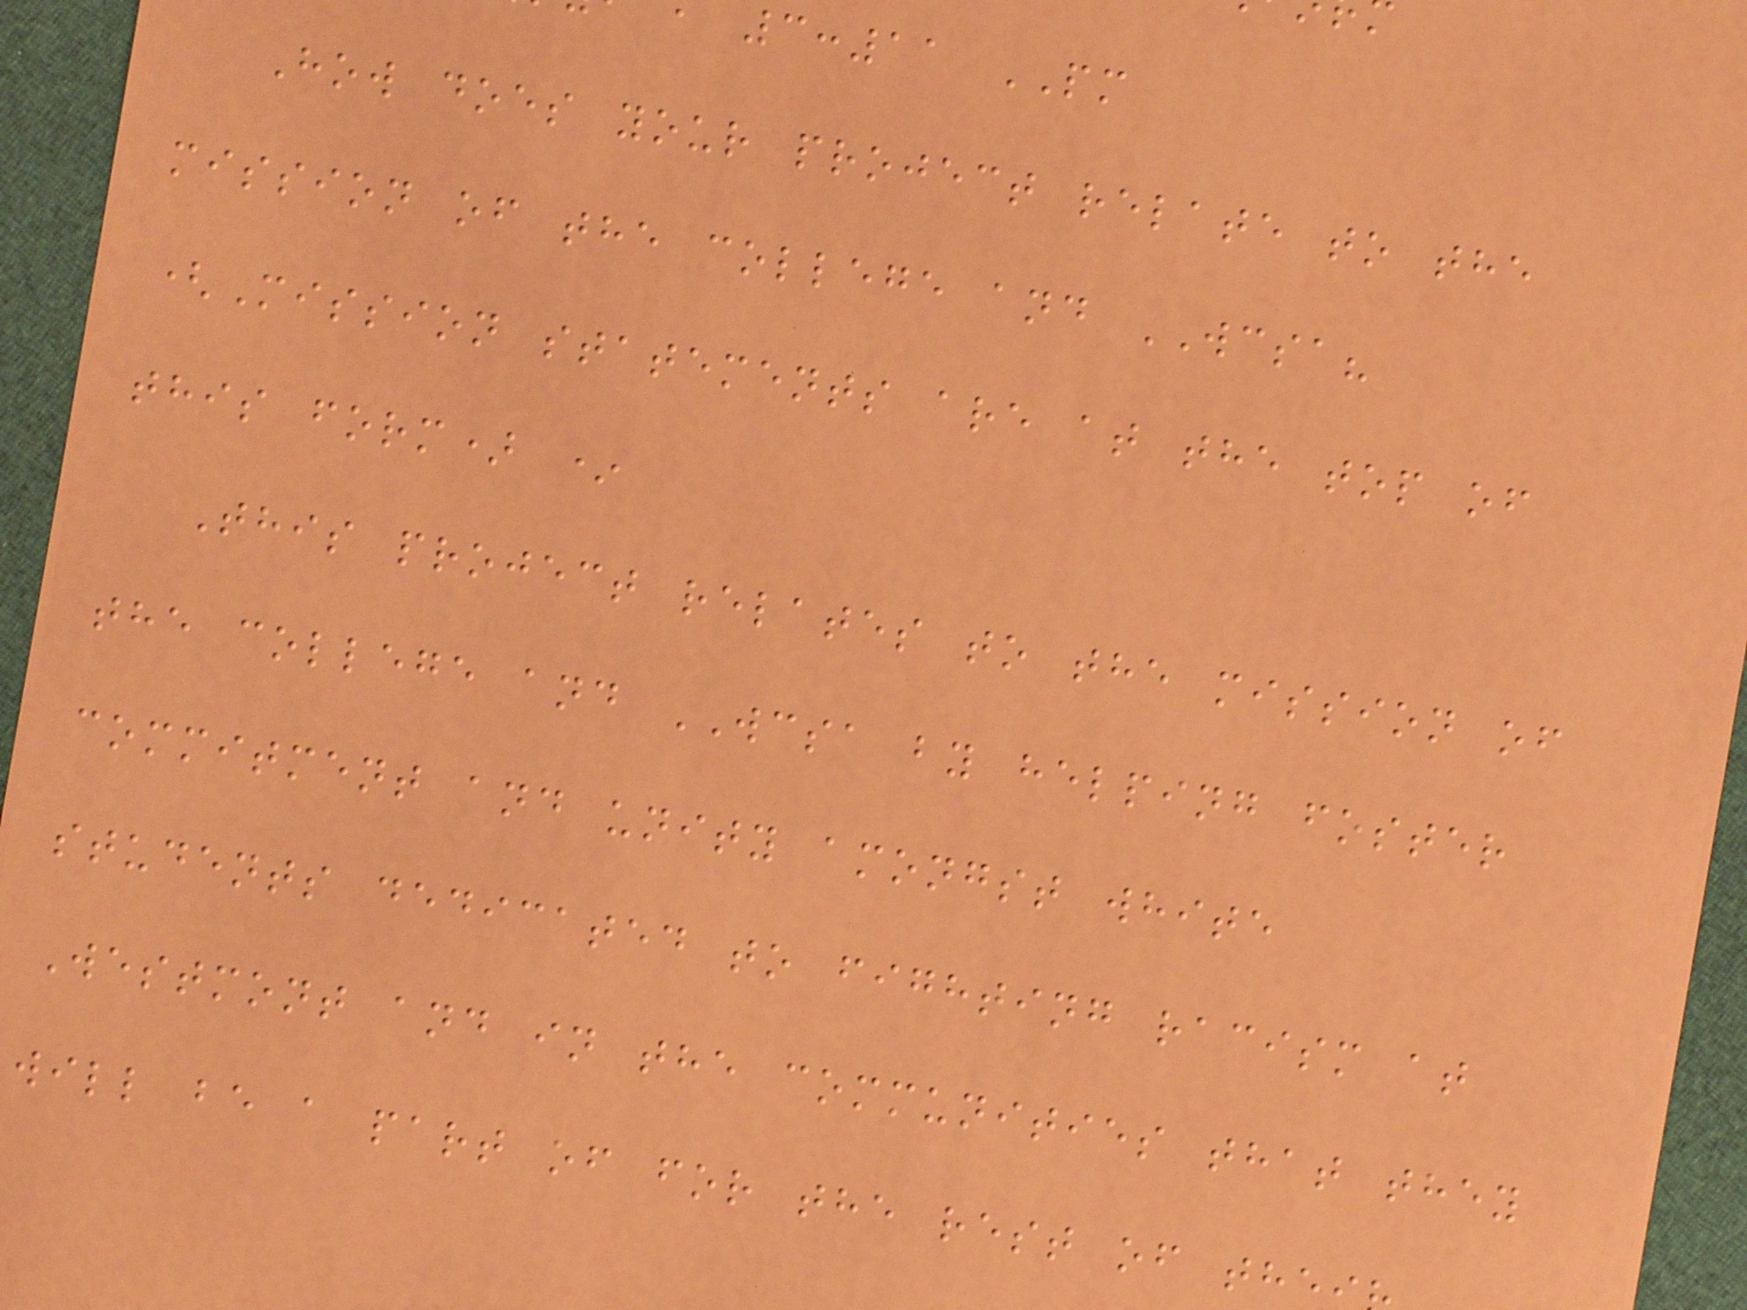3:11 PM
How does your project relate to the
mission of the college and WCSA?
(Mission statements are at the top of
this form) *
This project relates to the mission of
the college and WCSA by helping foster
commitment and unity amongst white
students dedicated to fighting racism at
Westmont and in the communities that they
will be a part of for the rest of the
